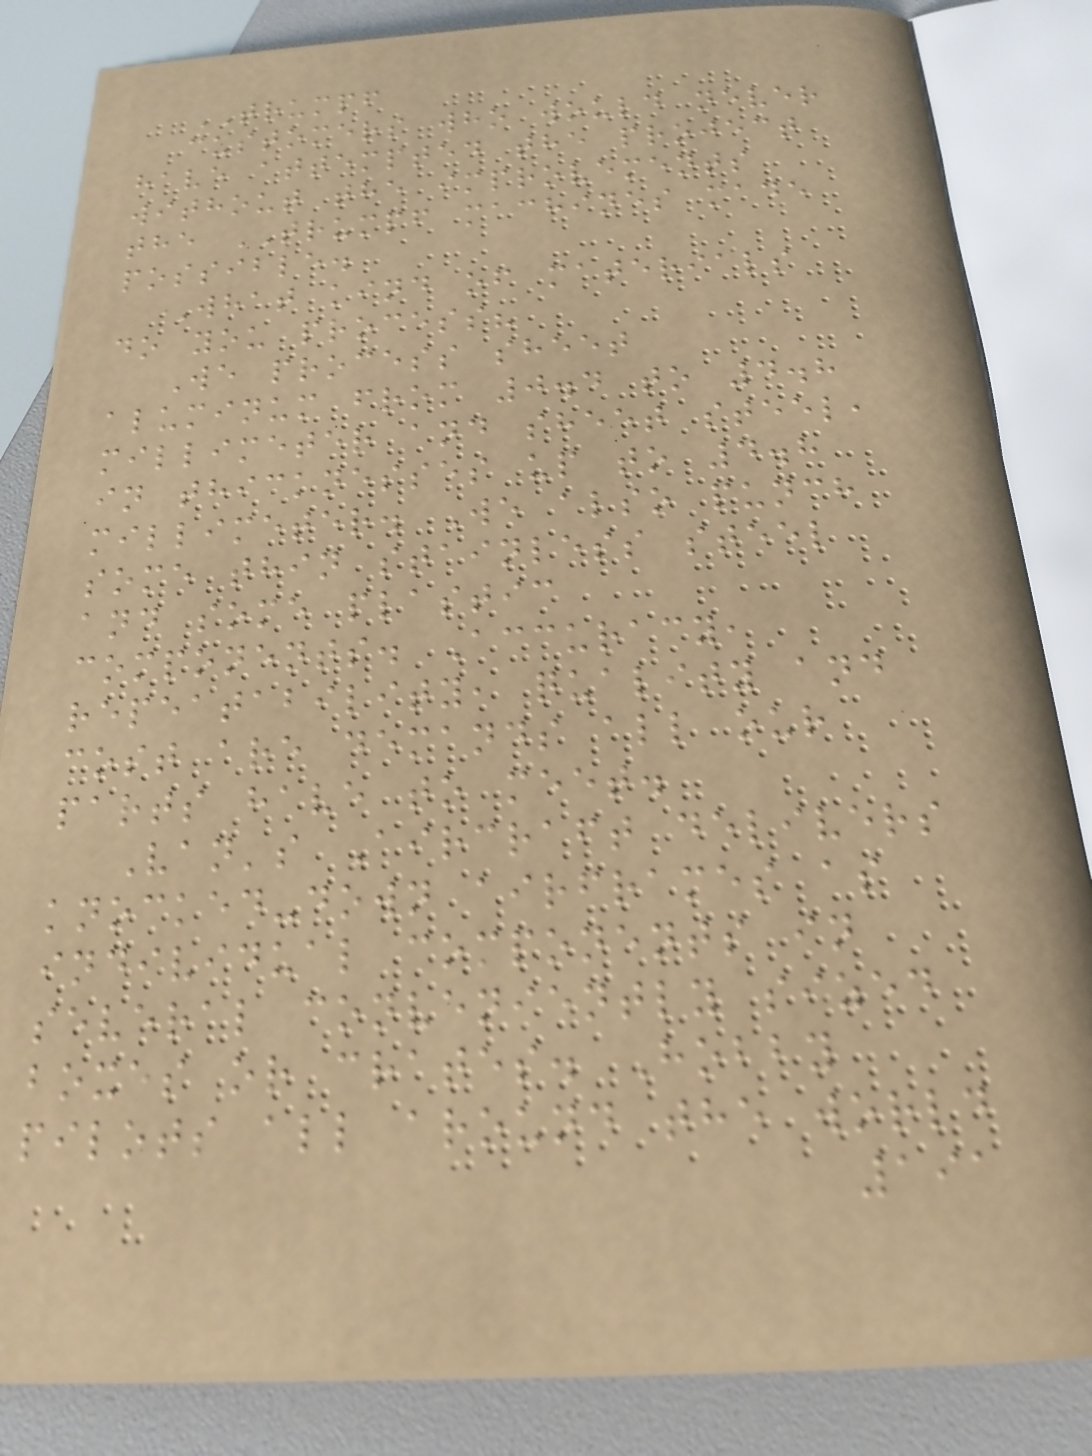TRUMPF
customers who would never
have attempted the project
without the improvements
the TRUMPF machines made
possible.
What kind of materials
do you process?
We process sheet
aluminum from 0.4 to 4.8
millimeter and sheet steel,
in thicknesses up to 4.8
millimeter. We also punch
some thin stainless steel
and some plastic
components. Accuracy,
repeatability, quality and
cost are demands all our
parts have to meet.
Van's Aircraft delivers
knocked-down airframes as
individual components in
several conveniently sized
boxes or crates. Hobby
pilots all around the world
191
